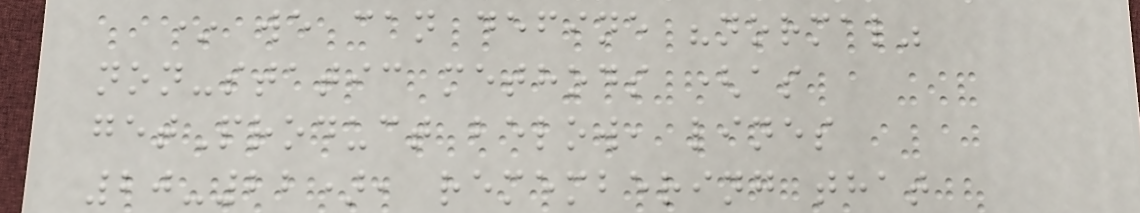* we can define "normal"
non-static methods (as
getProduct below, lines
20-22), remembering that
